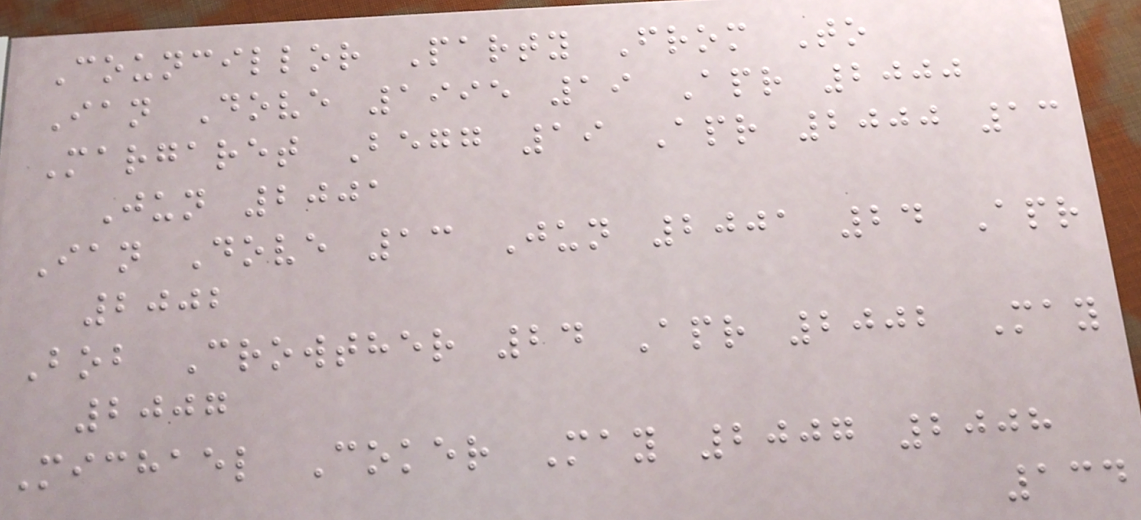Councillor Party From To
Ian Dove 1995 19 Apr 2000
Margaret Begg 19 Apr 2000 13
Jun 2001
Ian Dove 13 Jun 2001 24 Apr
2002
Bob Crowther 24 Apr 2002 May
2007
Michael Coker May 2007 2008
134
